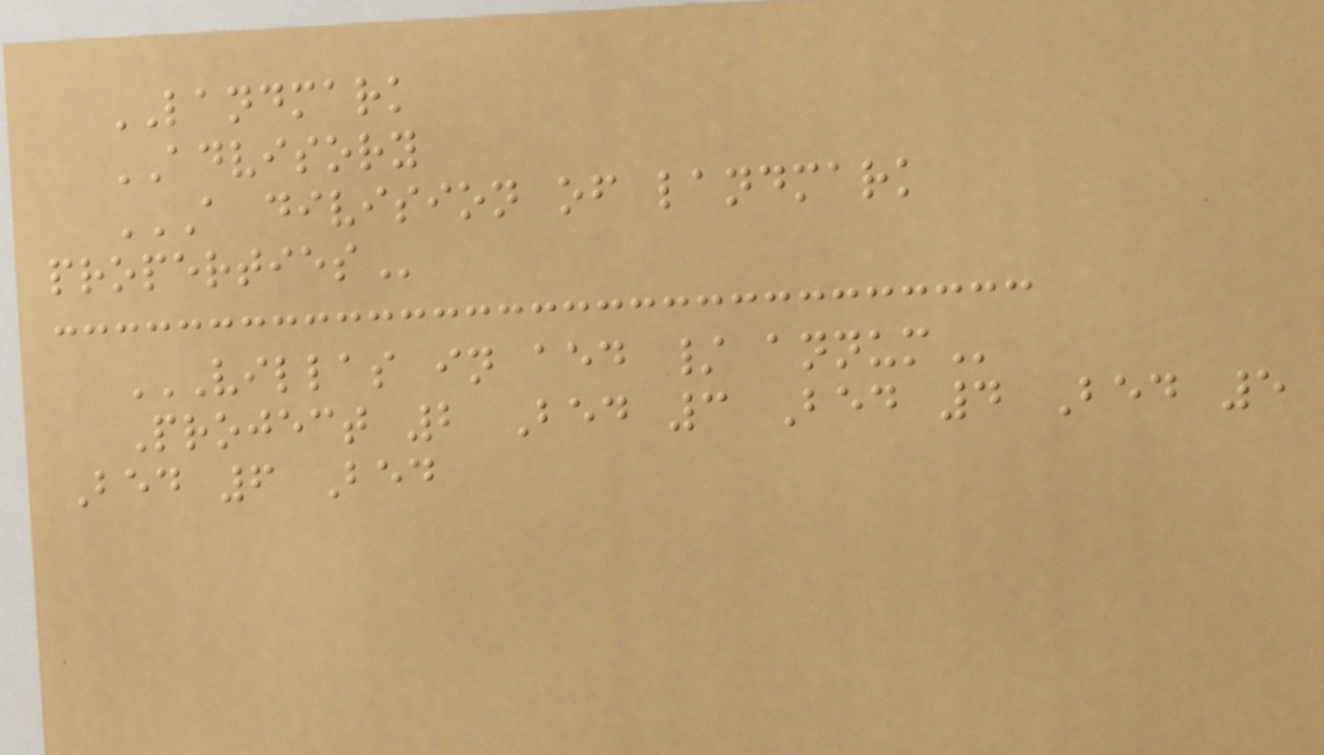LANDMARK
ADVISORY
A DIVISION OF LANDMARK
PROPERTIES
VILLAS IN AED / ANNUM
Project 2 Bed 3 Bed 4 Bed 5
Bed 6 Bed
